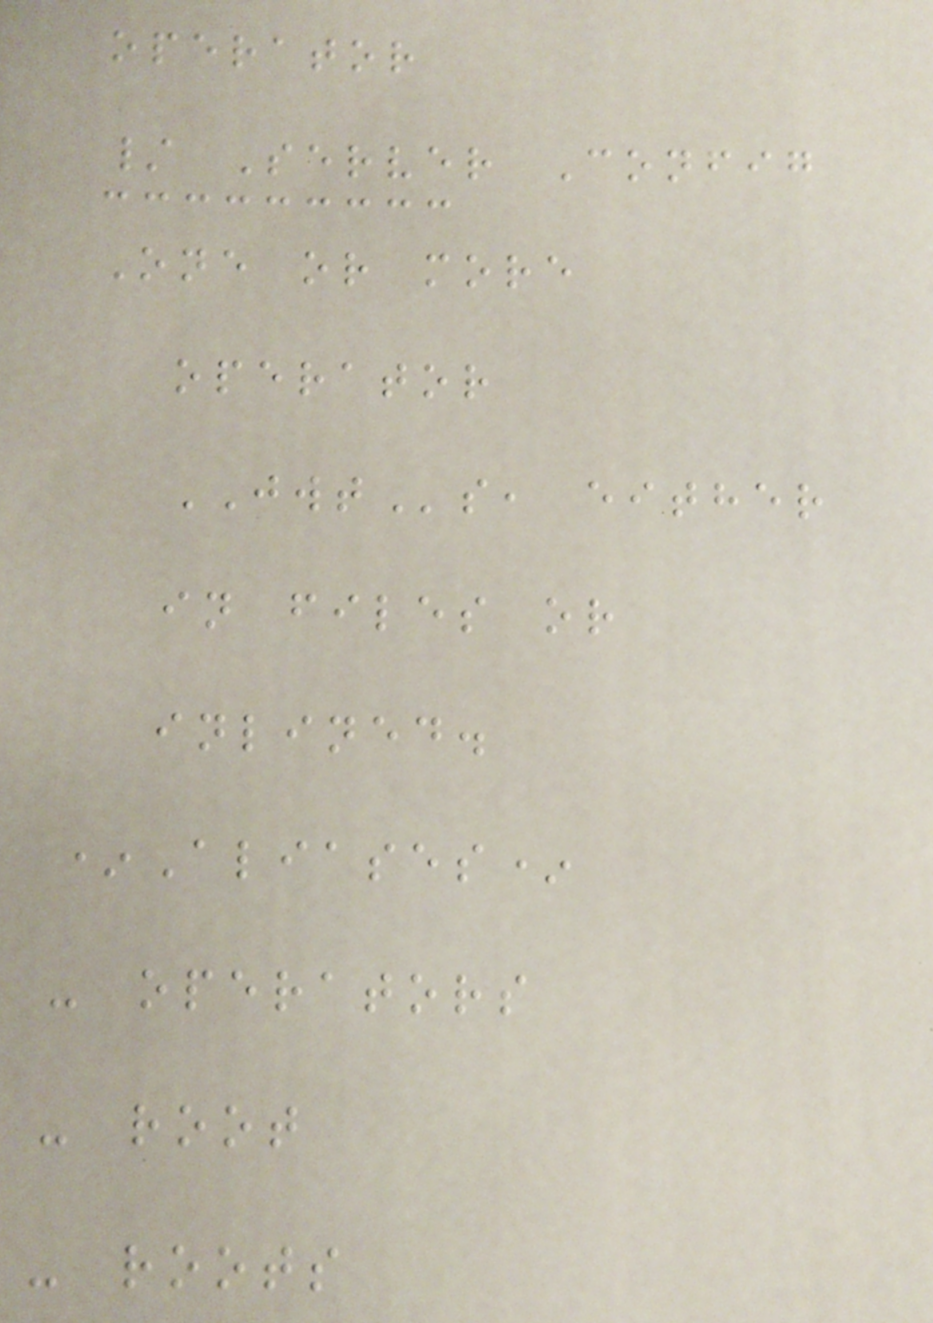operator
/ Server Config
One or more
operator
JWTs, either
in files or
inlined.
*Aliases*
- operators
- root
- roots
